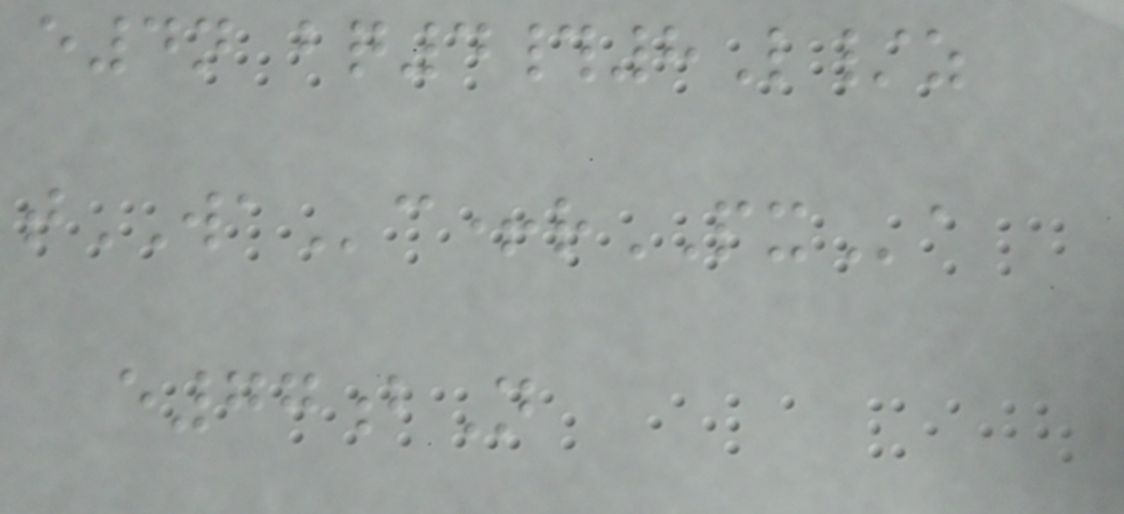e4n bq4#8L/z
tWAc+rPXa
e77bN
